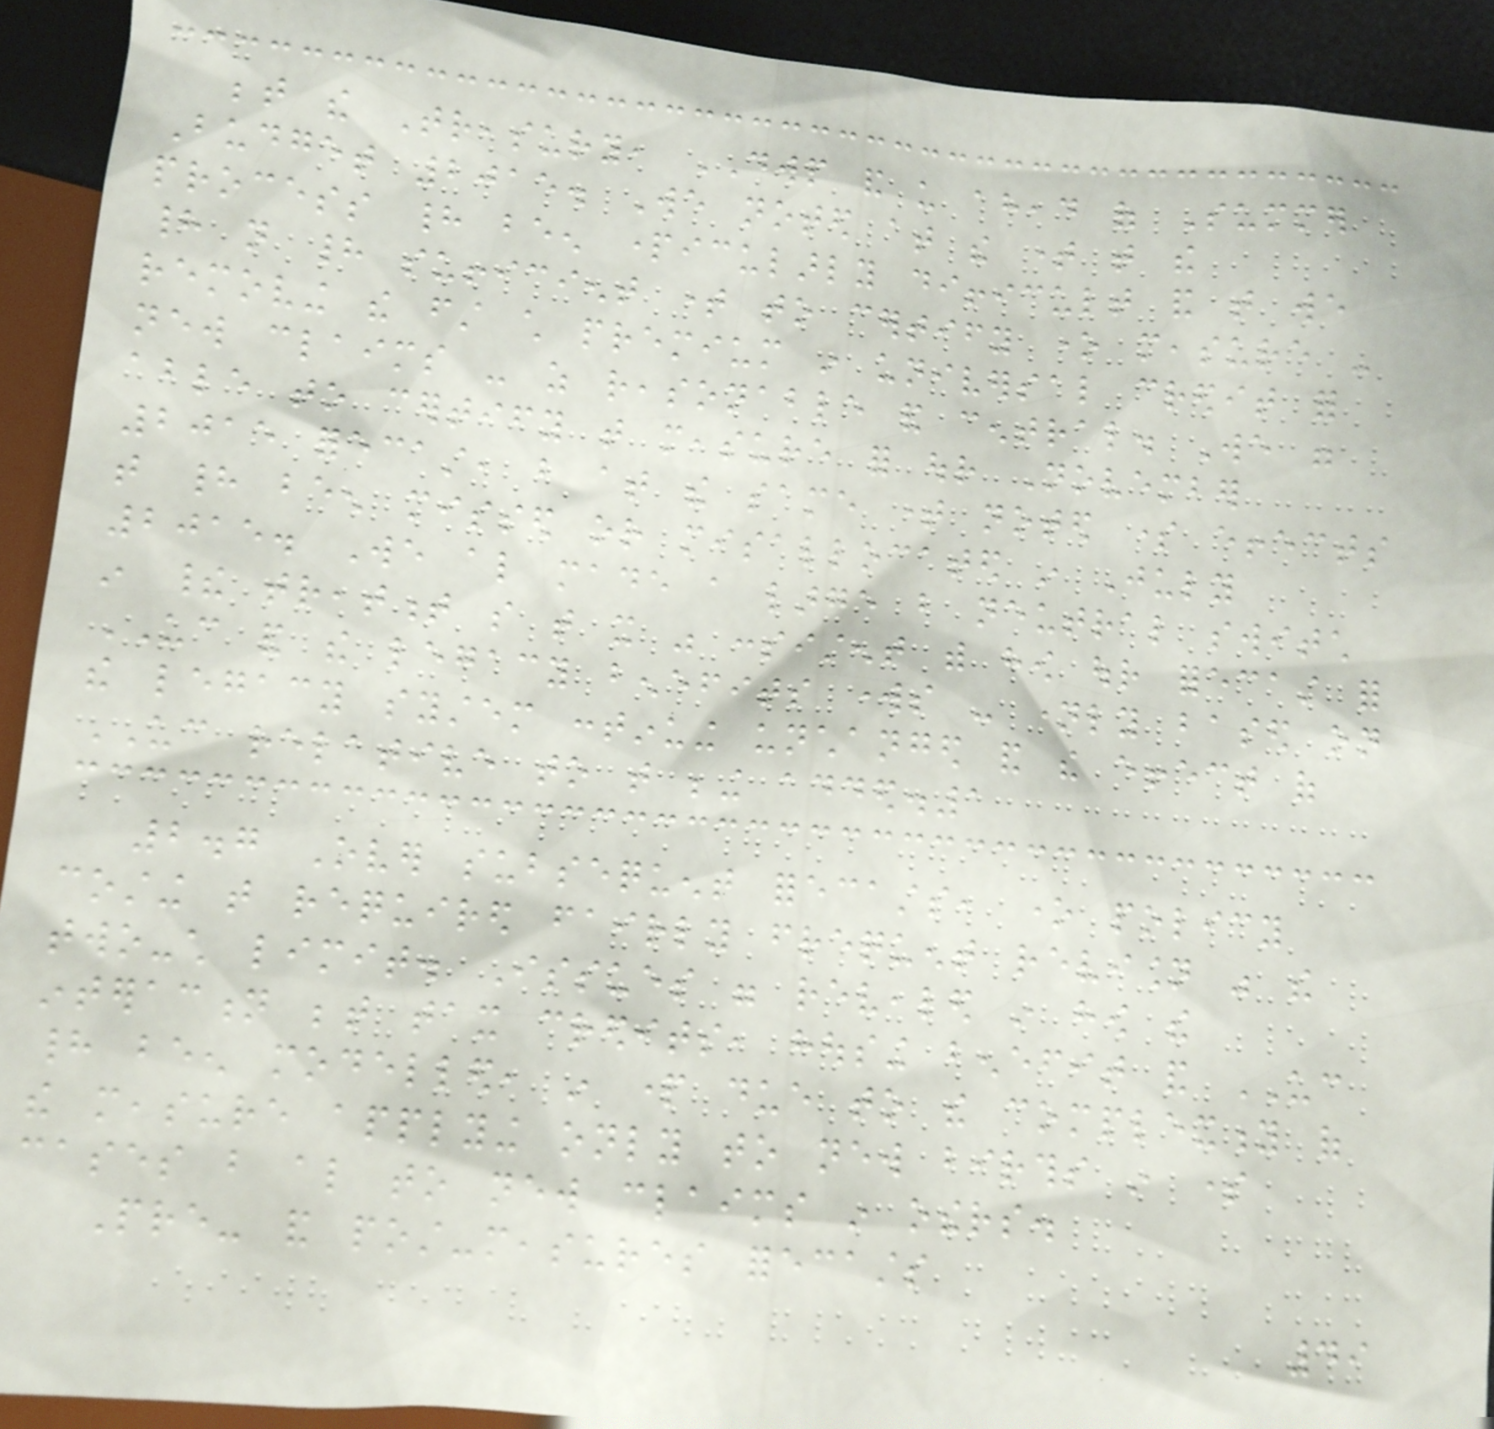between the Treasury, DWP and us ahead of Summer
Budget 2015. We noted at the time that the
process had been particularly difficult and that we
had not had sufficient time to certify one measure -
removing the first child premium in universal credit for
new claims - as reasonable and central. We were
able to certify that measure for our November
2015 forecast, but at the same time noted some effects
that had been missed or misallocated in July
2015. We also made a large but neutral switch
in their treatment so that it was consistent with how our forecast for
UC and the legacy benefits works - namely based on
the legacy system continuing unchanged and the effect of
UC relative to that being added.1
2.7 Over subsequent forecasts, one policy
costing that required fairly frequent revision was the
two-child limit. Issues were revealed in how the
interaction between tax credits, housing benefit and UC
had been modelled, in part due to the complexity of
the measure applying only to new births in some
cases but also to new claims in others.
Pre- and post-measures forecasts
49
